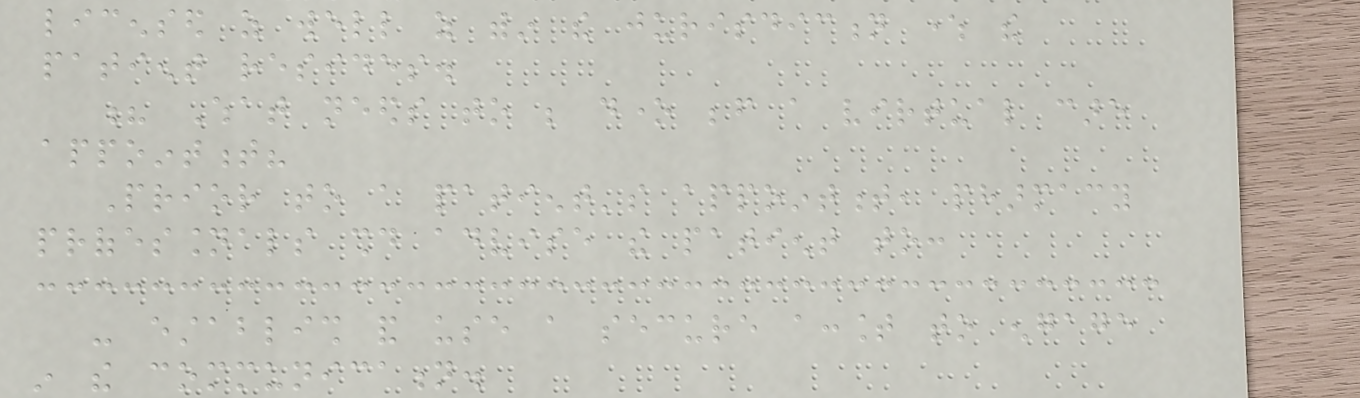licensed as well as within the jurisdiction where the
patient resides.
? What needs to be done before a virtual care
appointment?
Prior to a patient's appointment, pharmacy
professionals should advise the patient to:
- establish and use a secure account to engage
in the communication.
